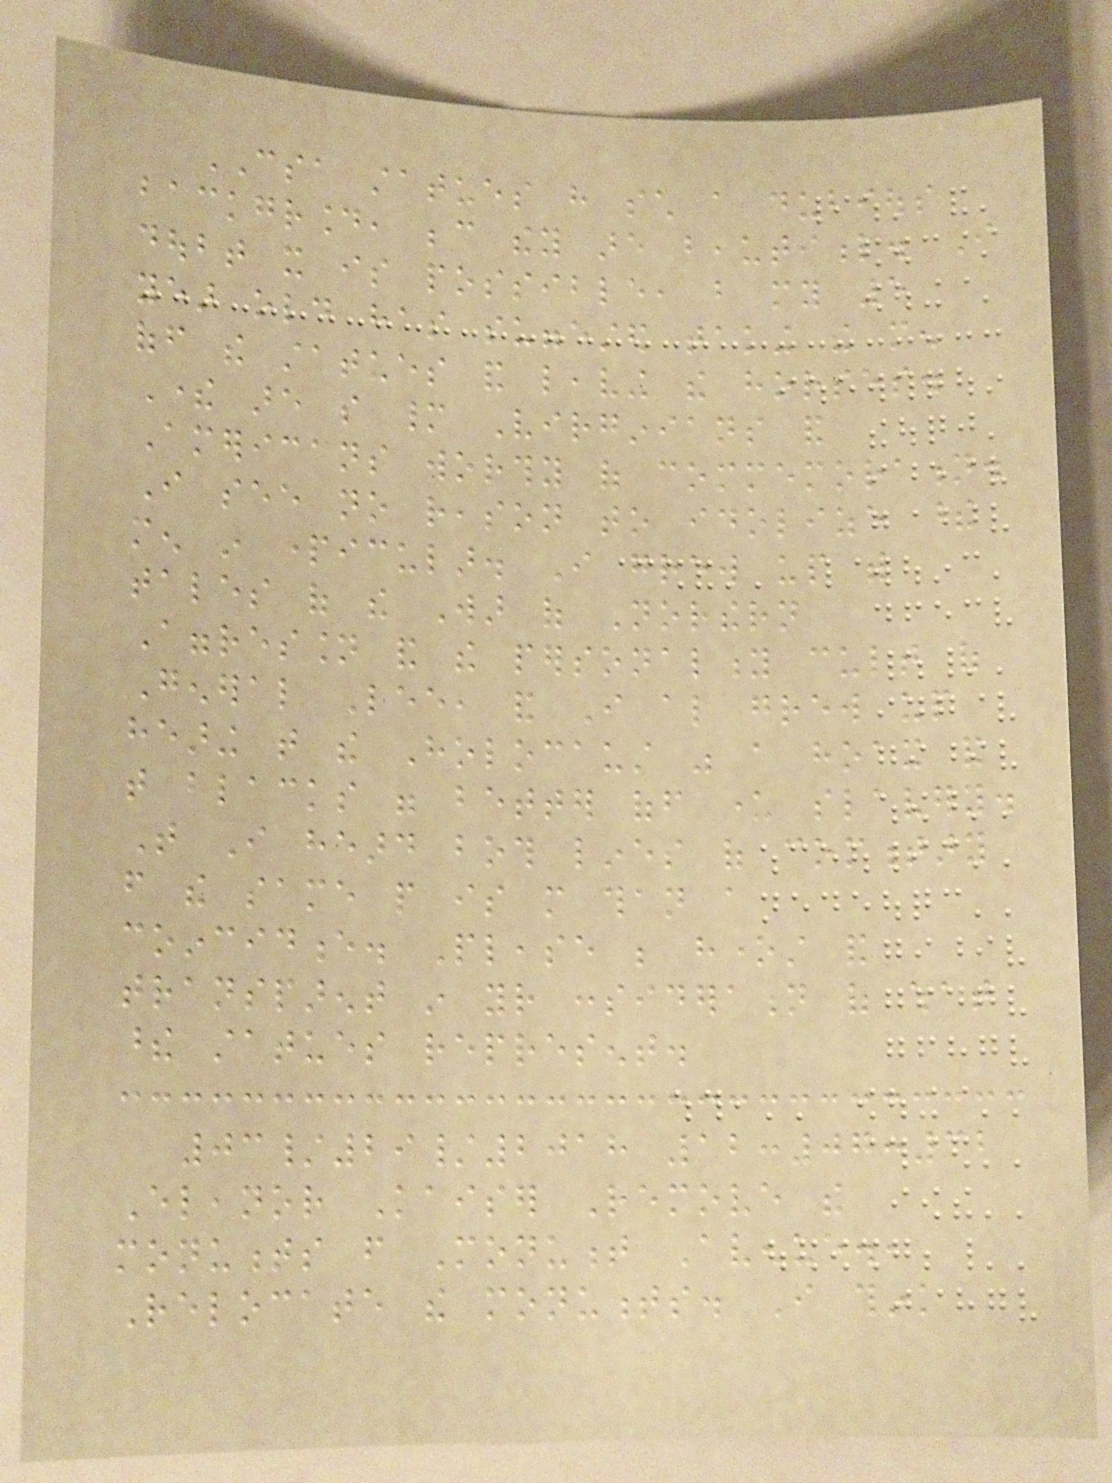CSA statues have such a dubious
background, because they are beautiful. I
doubt it is possible, but my 5
year old has suggested taking the men
off the statues and leaving the horses.
There are so many Virginians and
Americans worthy of commemoration.
I see no reason to idolize these
men in particular. I grew up with
tales of the War of Northern
Aggression and the personality cult of
General Lee, and I also grew up
hearing that the Holocaust was a hoax and
that blacks were better off under slavery.
That I heard both lines of commentary
from the same people is more than a
coincidence. Please be honest and
transparent in your consideration of what
these statues represent.
03/29/2018 12:07:32
Eleanor Kaiser Remove the
monuments from Monument Avenue.,
Relocate the monuments. I think
